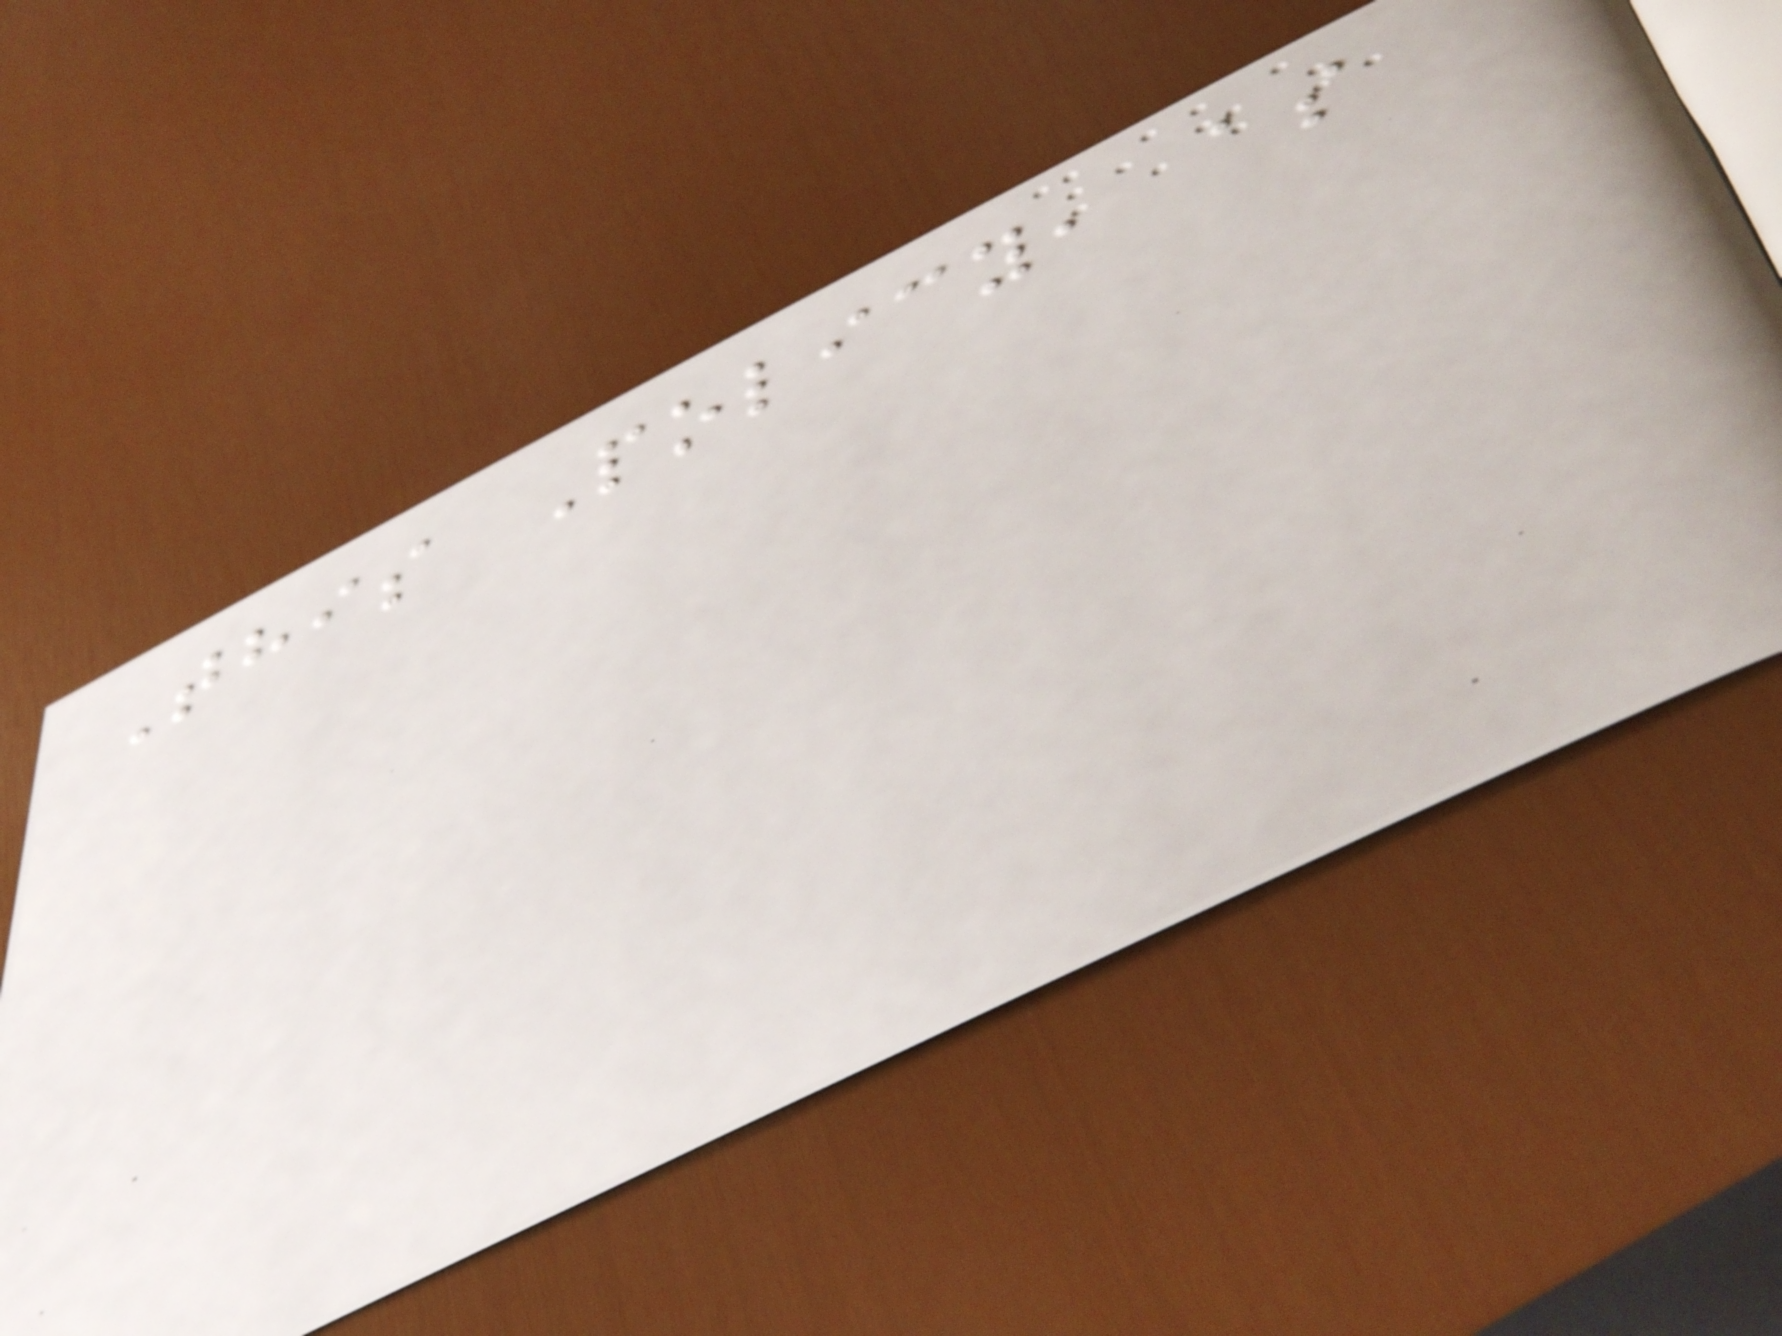This Policy, as
